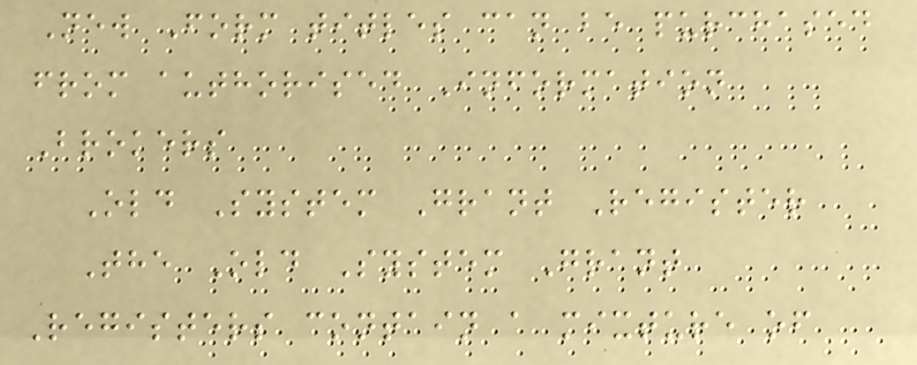New Form titles can be purchased
from authorised Information
Brokers
Old System Grant Register
The Old System Grant
Registers contain a mixture of
